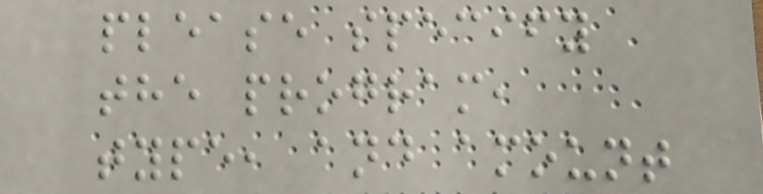please specify
the program,
type, and amount
